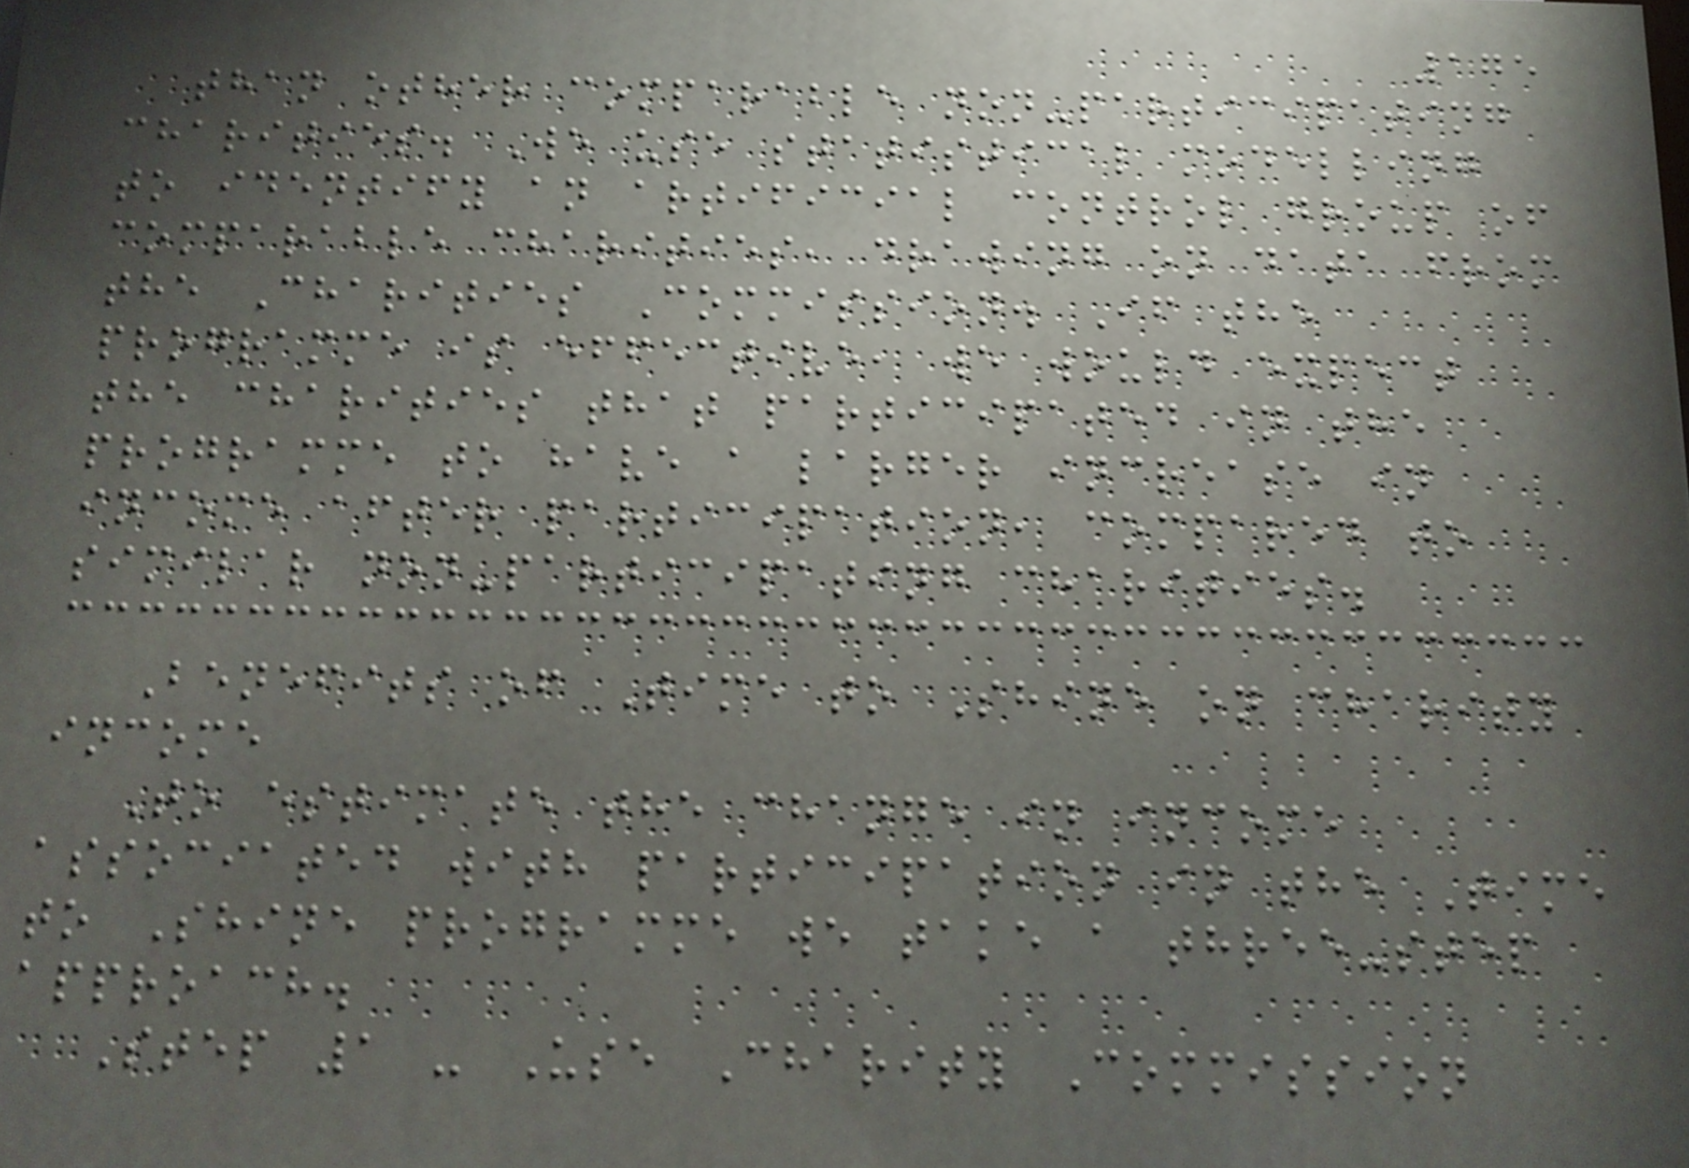175
than other comparable non-participating
charities. We use statistical modelling
to identify an artificial control group of
comparable charities, drawing on data from
the Charities Commission. If the
programme is effective, we would expect
the charities that participated in the
programme to have a larger increase in
income after participation, compared to
similar non-participating charities.
Benefits of Time to Shine on charity
income
To estimate the change in income
associated with participation in the Time
to Shine programme we take a three-step
approach.
Step 1 - Use Charity Commission
